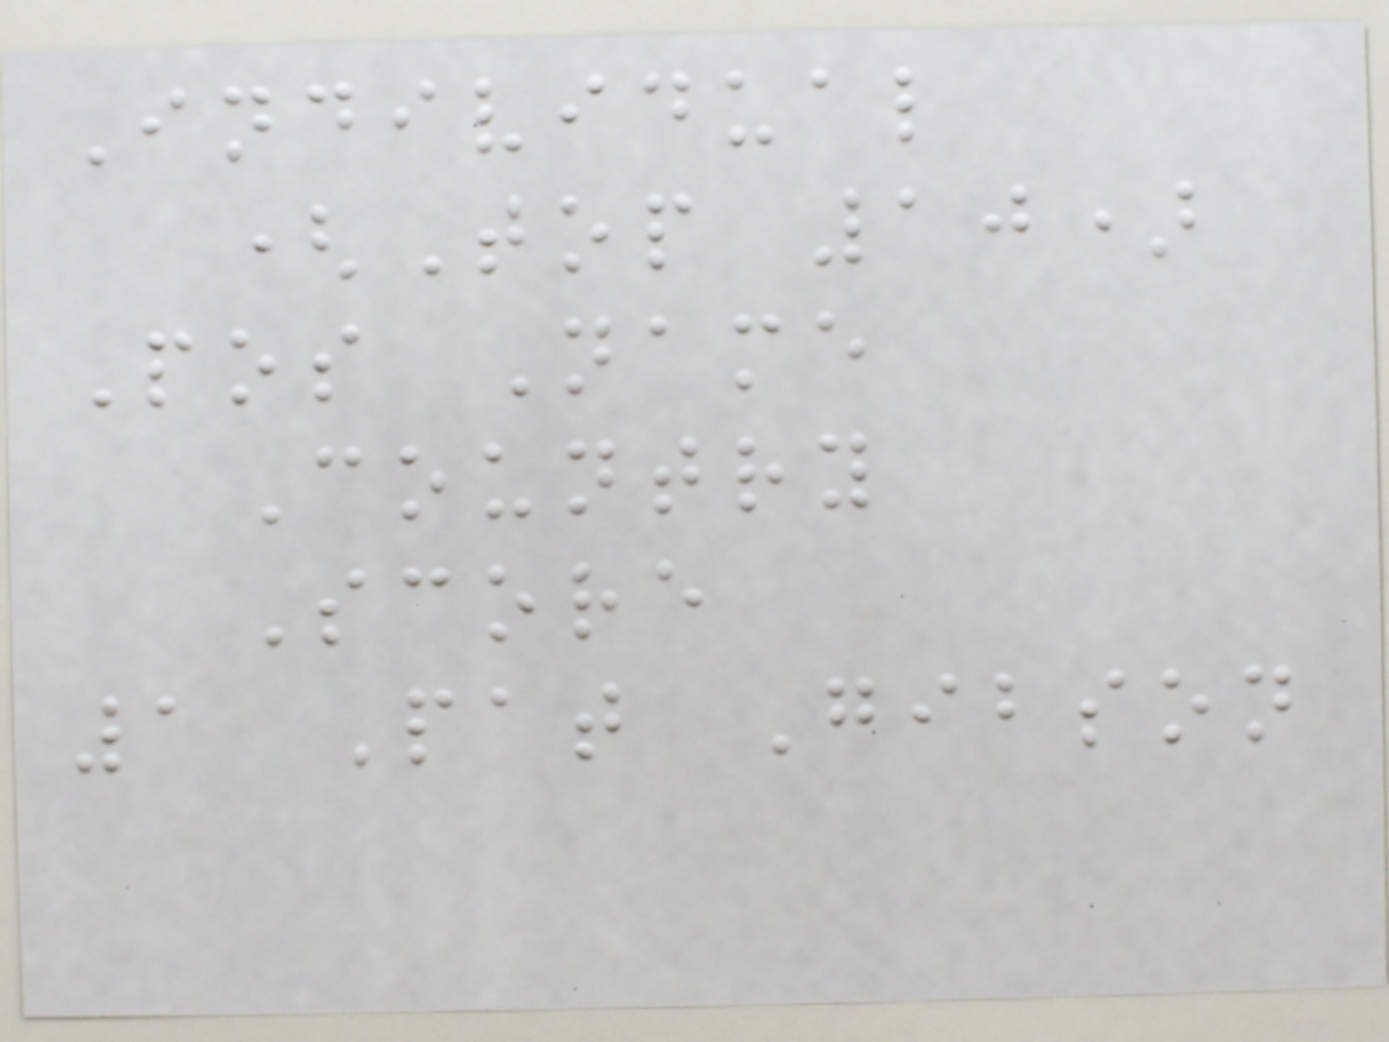Individual
(Top 10)
Pos Name
Country
Score
1 Pat Gibson
